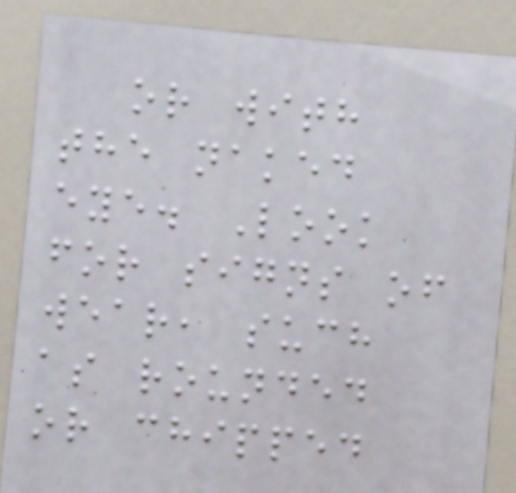or with
the naked
eye. Look
for signs of
wear, such
as rounded
or chipped
